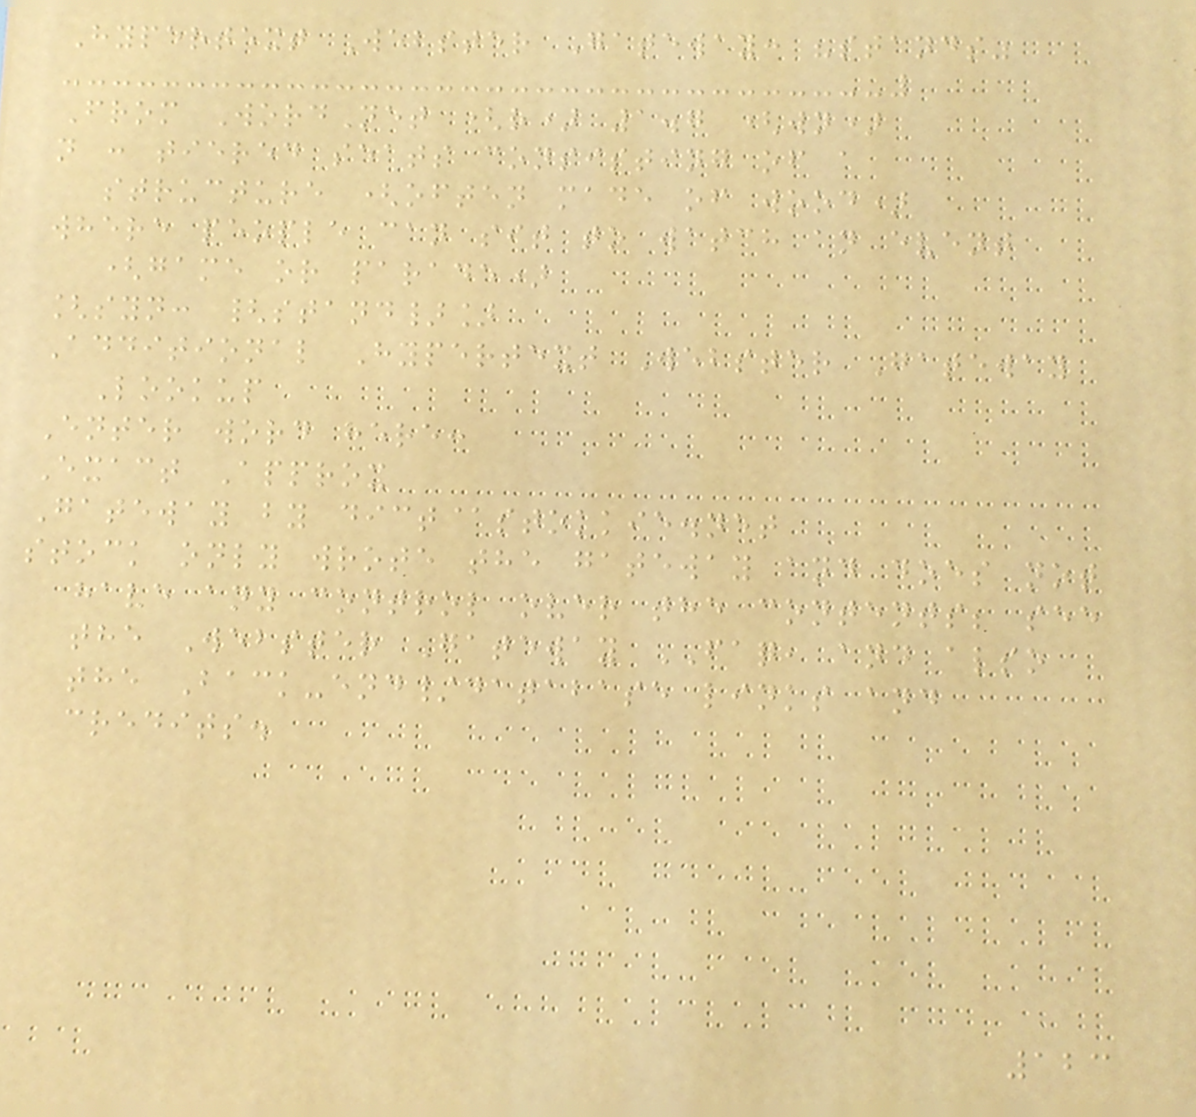Hypertext Webster Gateway: "stands"
From WordNet (r) 1.7 (wn)
n : tiered seats consisting of a
structure (often made of wood)
where people can sit to watch an event
(game or parade)
[syn: {stand}]
Additional Hypertext Webster Gateway
Lookup
Enter word here:
Exact Approx
Gateway by dict@stokkie.net
stock only wrote the gateway and does not
have any control over the contents; see
the Webster Gateway FAQ, and also
the Back-end/database links and
credits.
123
